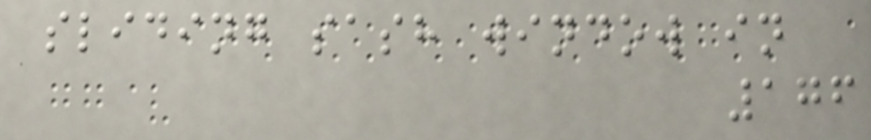sliding sash window in
176
